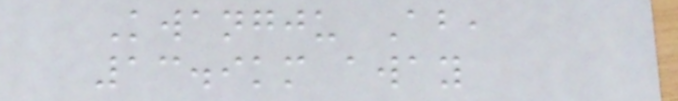Kwangju Ab,
13.9km away
